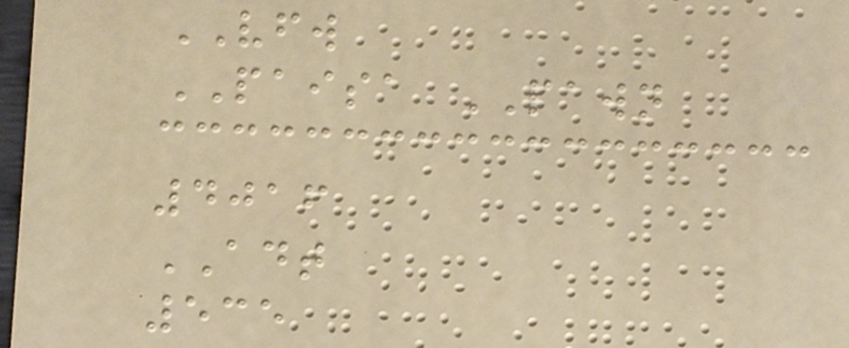VFW
PAISA PAWN
4016
ADT
535
